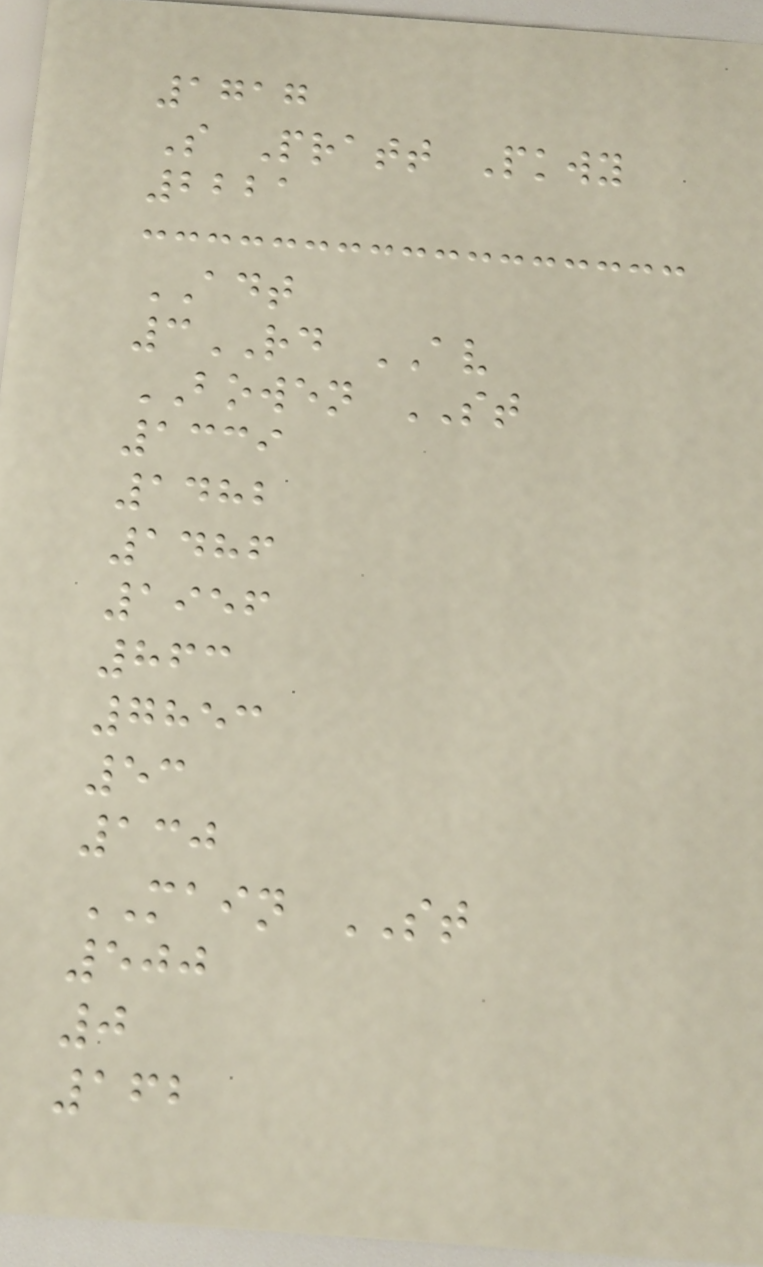1717
S Pratt Pkwy
2221
ADT
3RD AV
BOWEN ST
1339
1482
1486
1956
863
7853
53
130
MAIN ST
500
0
162
